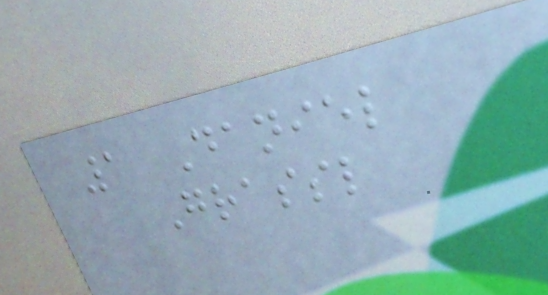1 Daniel
Grassl
